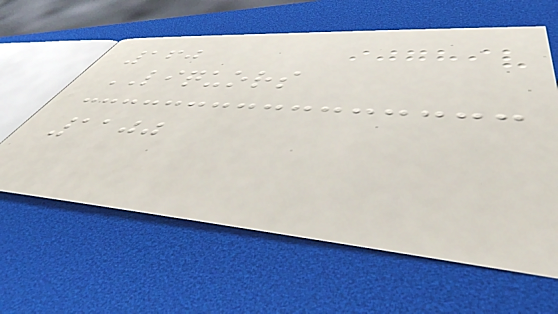160
LIQUORS
1100
